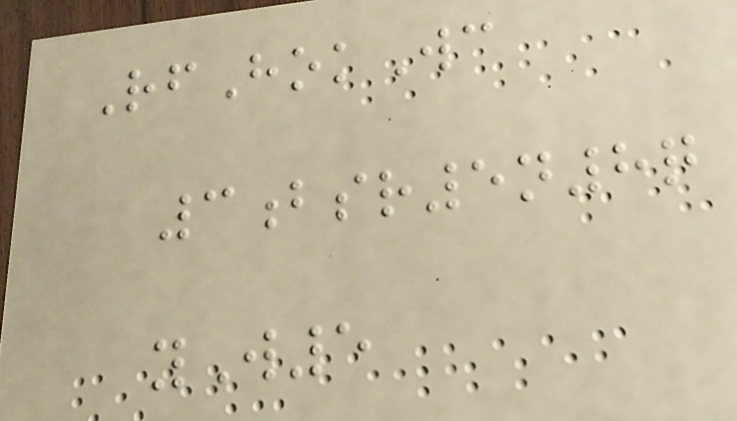RfHokWc
3bsr5n8q
yW5
